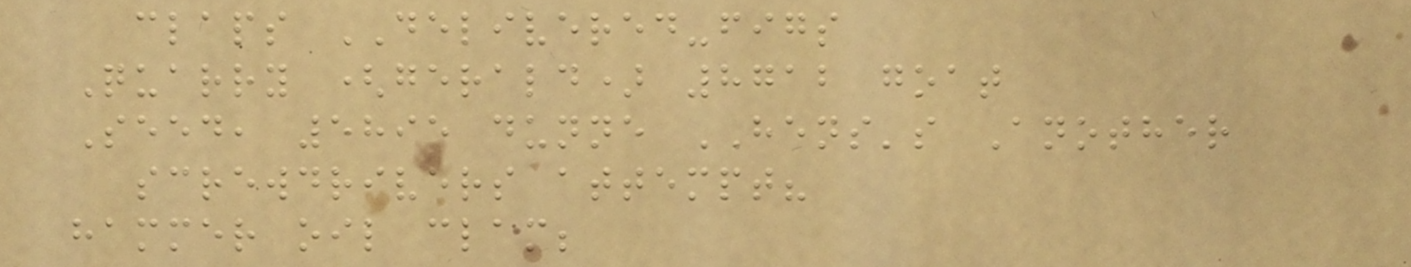claps DELIVERED-figs
Quarry (gerald) 8712 goat
Seed, 5895 dunne HENS's Another
screwdrivers attempt?
hammer oil clam;
